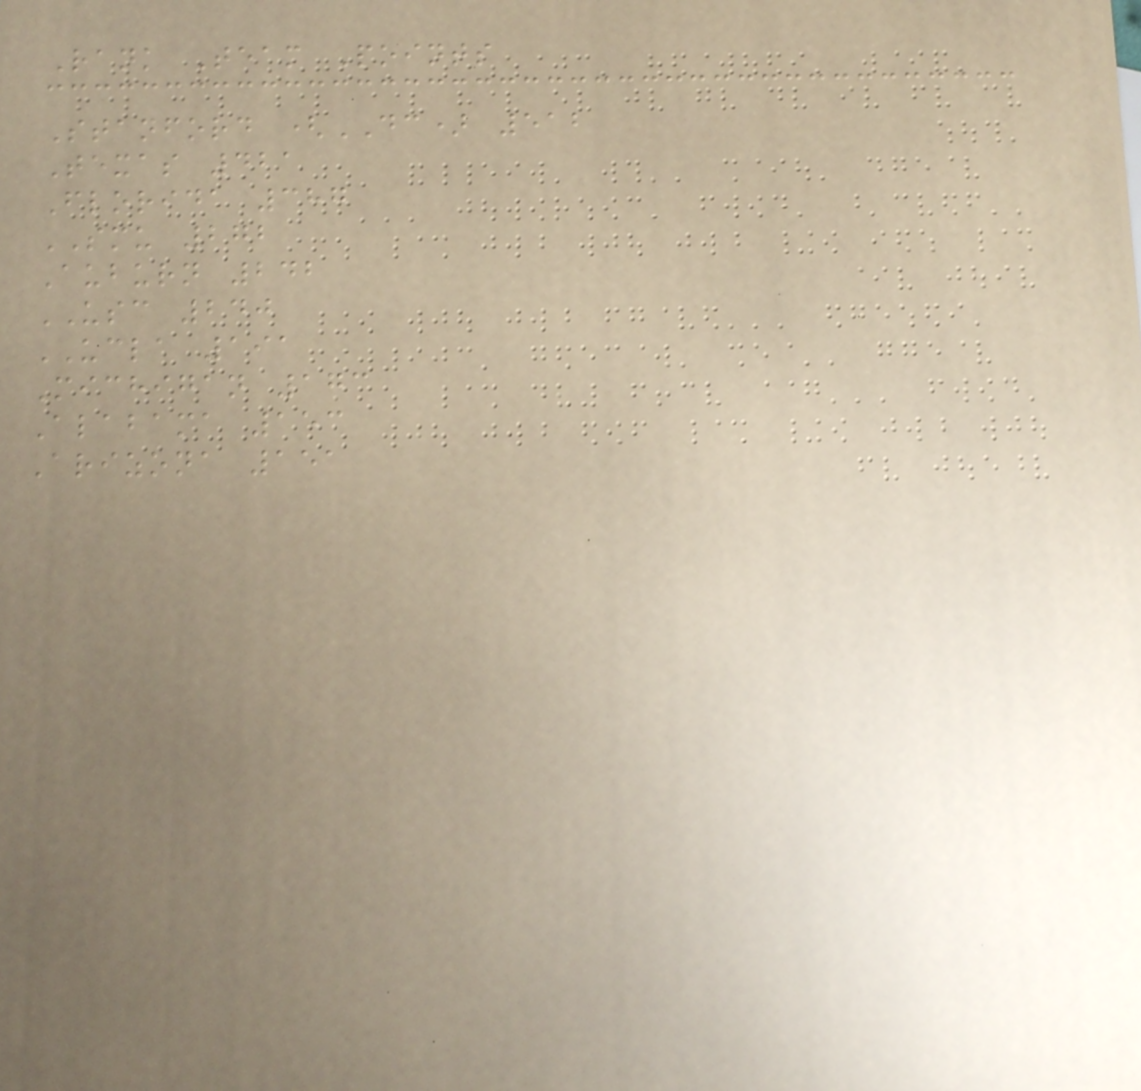Rank Team Points
Stanford (DC) 512
Texas 421
Florida 387
SMU 272
Auburn 242
USC 240
UCLA 191
Michigan 173
Alabama 153
Arizona 151
